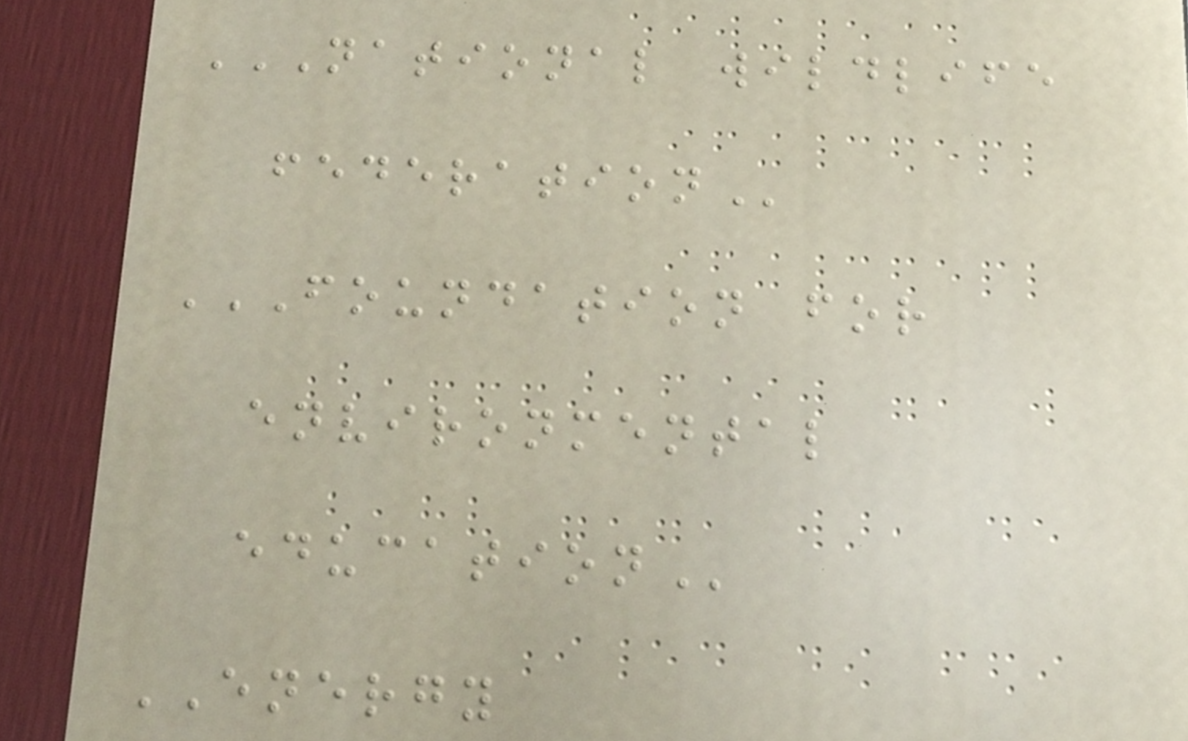NATIONAL WILDLIFE
FEDERATION
FOUNDATION FOR
ENVIRONMENTAL
EDUCATION
ENERGY
